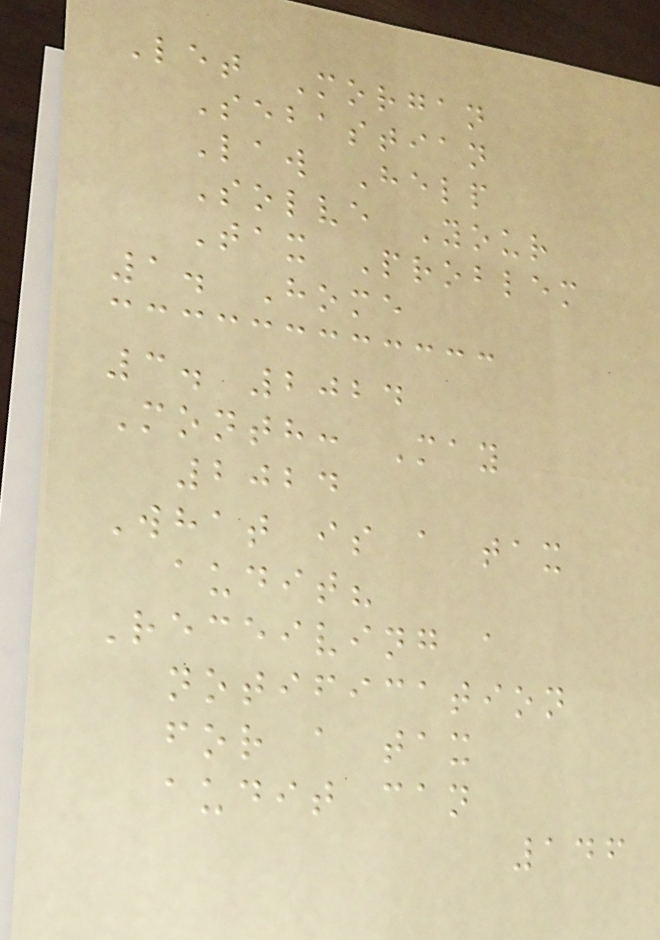Let Morgan
Sebastian
Law Help
Solve Your
Tax Problem
1. Home
3. 2024
Month: May
2024
What is a tax
audit?
Receiving a
notification
for a tax
audit can
146
